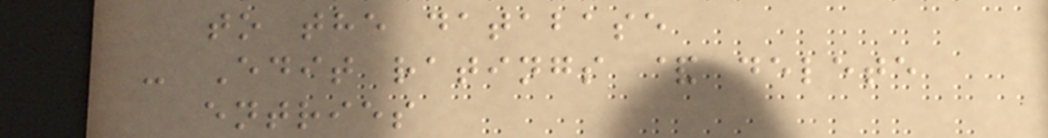to the database
- Edit ratings & delete
entries
